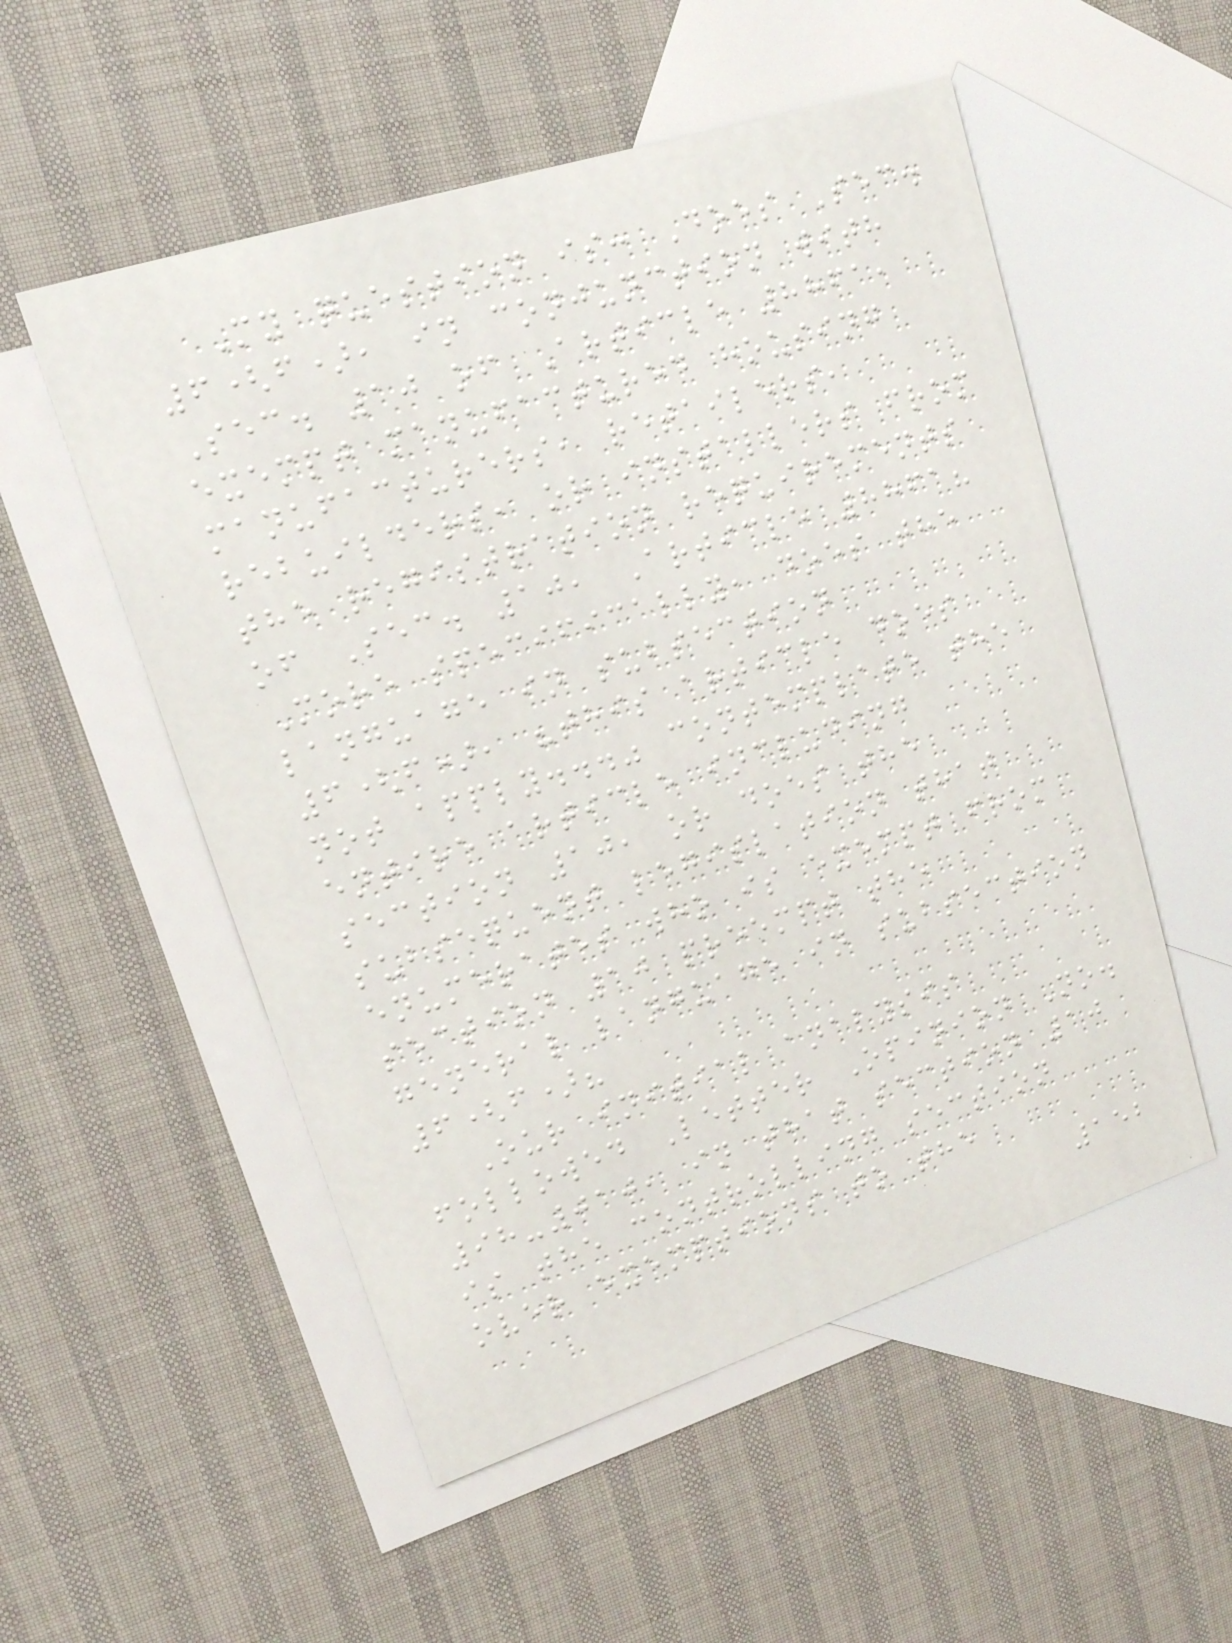My question is: Does Sec.
6(f), in conjunction with
Sec. 10 of Article 8861,
exempt manufactured housing
manufacturers, retailers,
rebuilders, or installers from
the registration requirements
of Sec. 10, Article 8861?
More specifically, does the
language in subsection
6(f), "this article does
not apply..." contemplate the
entire article including
section 10, or does the
subsequent legislation that
enumerates who is exempt from
section 10 preempt the
general language in subsection
6(f)?
Our initial analysis
followed Letter Opinion No.
98-010, in that section 10
is the controlling section
over exemptions to the
152
